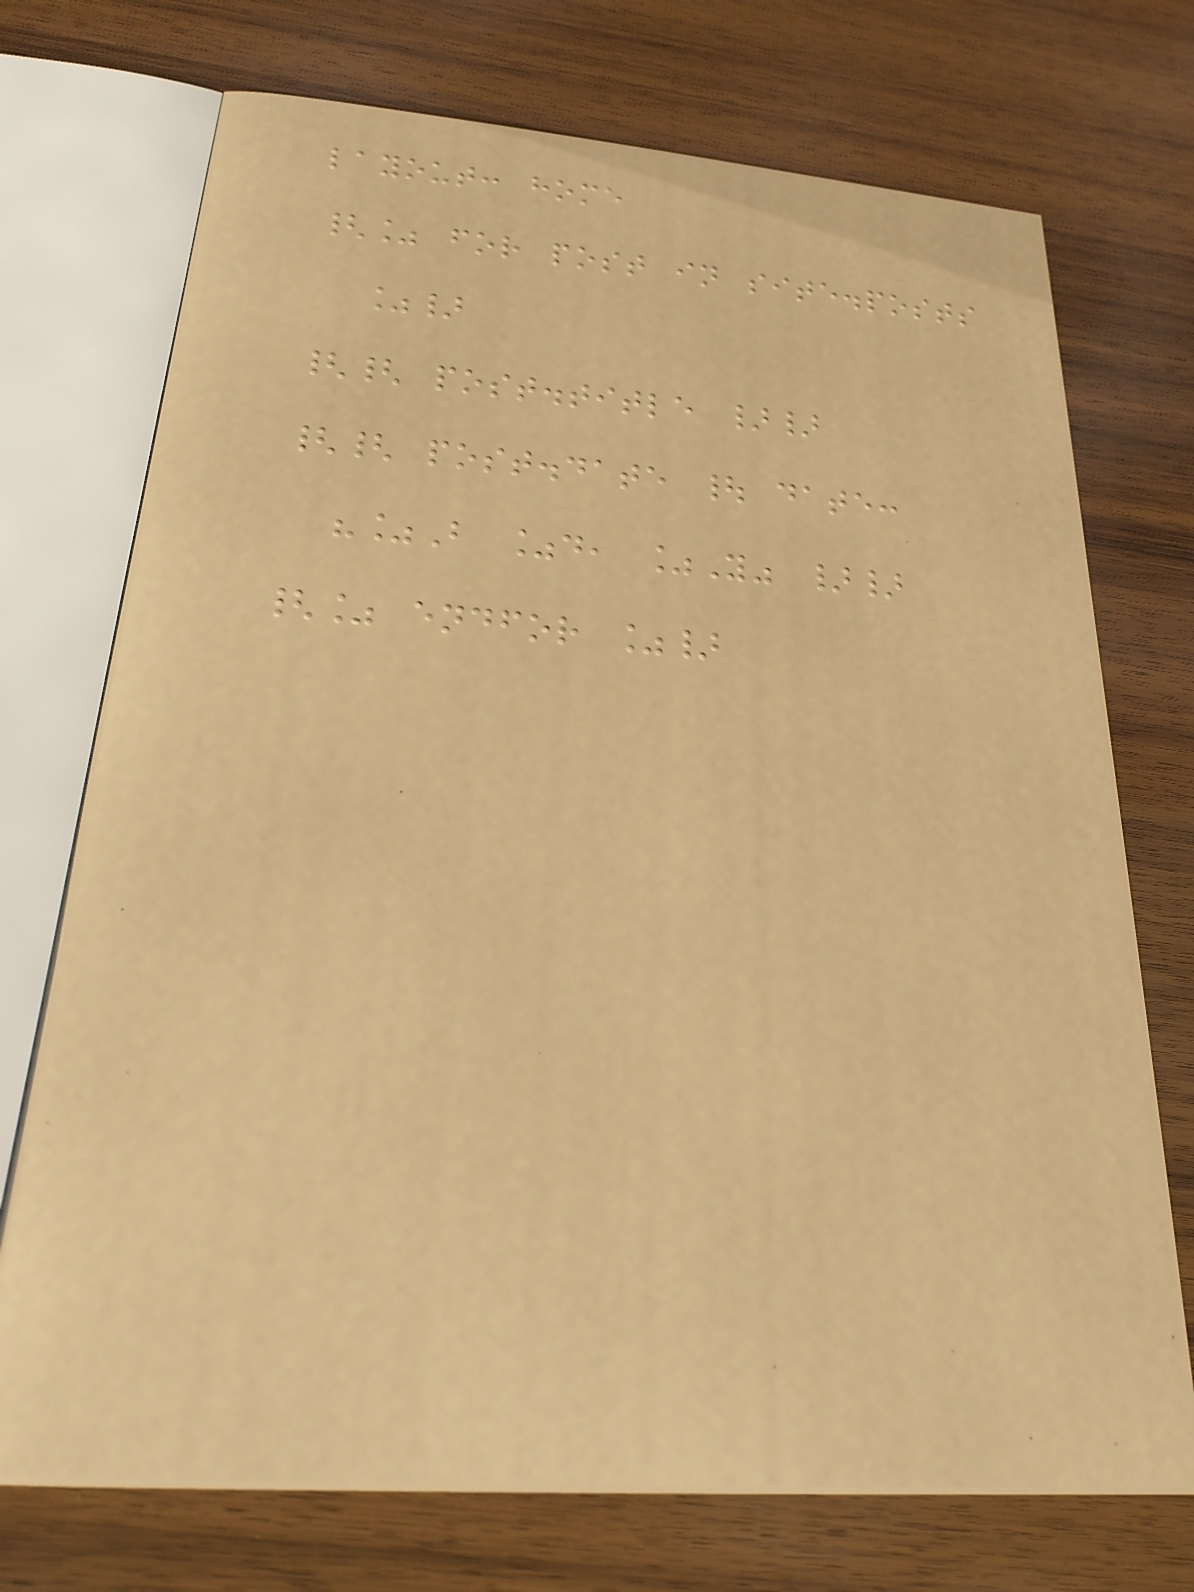layout: home
{% for post in site.posts
%}
{{ post.title }}
{{ post.date | date:
"%B %d, %Y" }}
{% endfor %}
